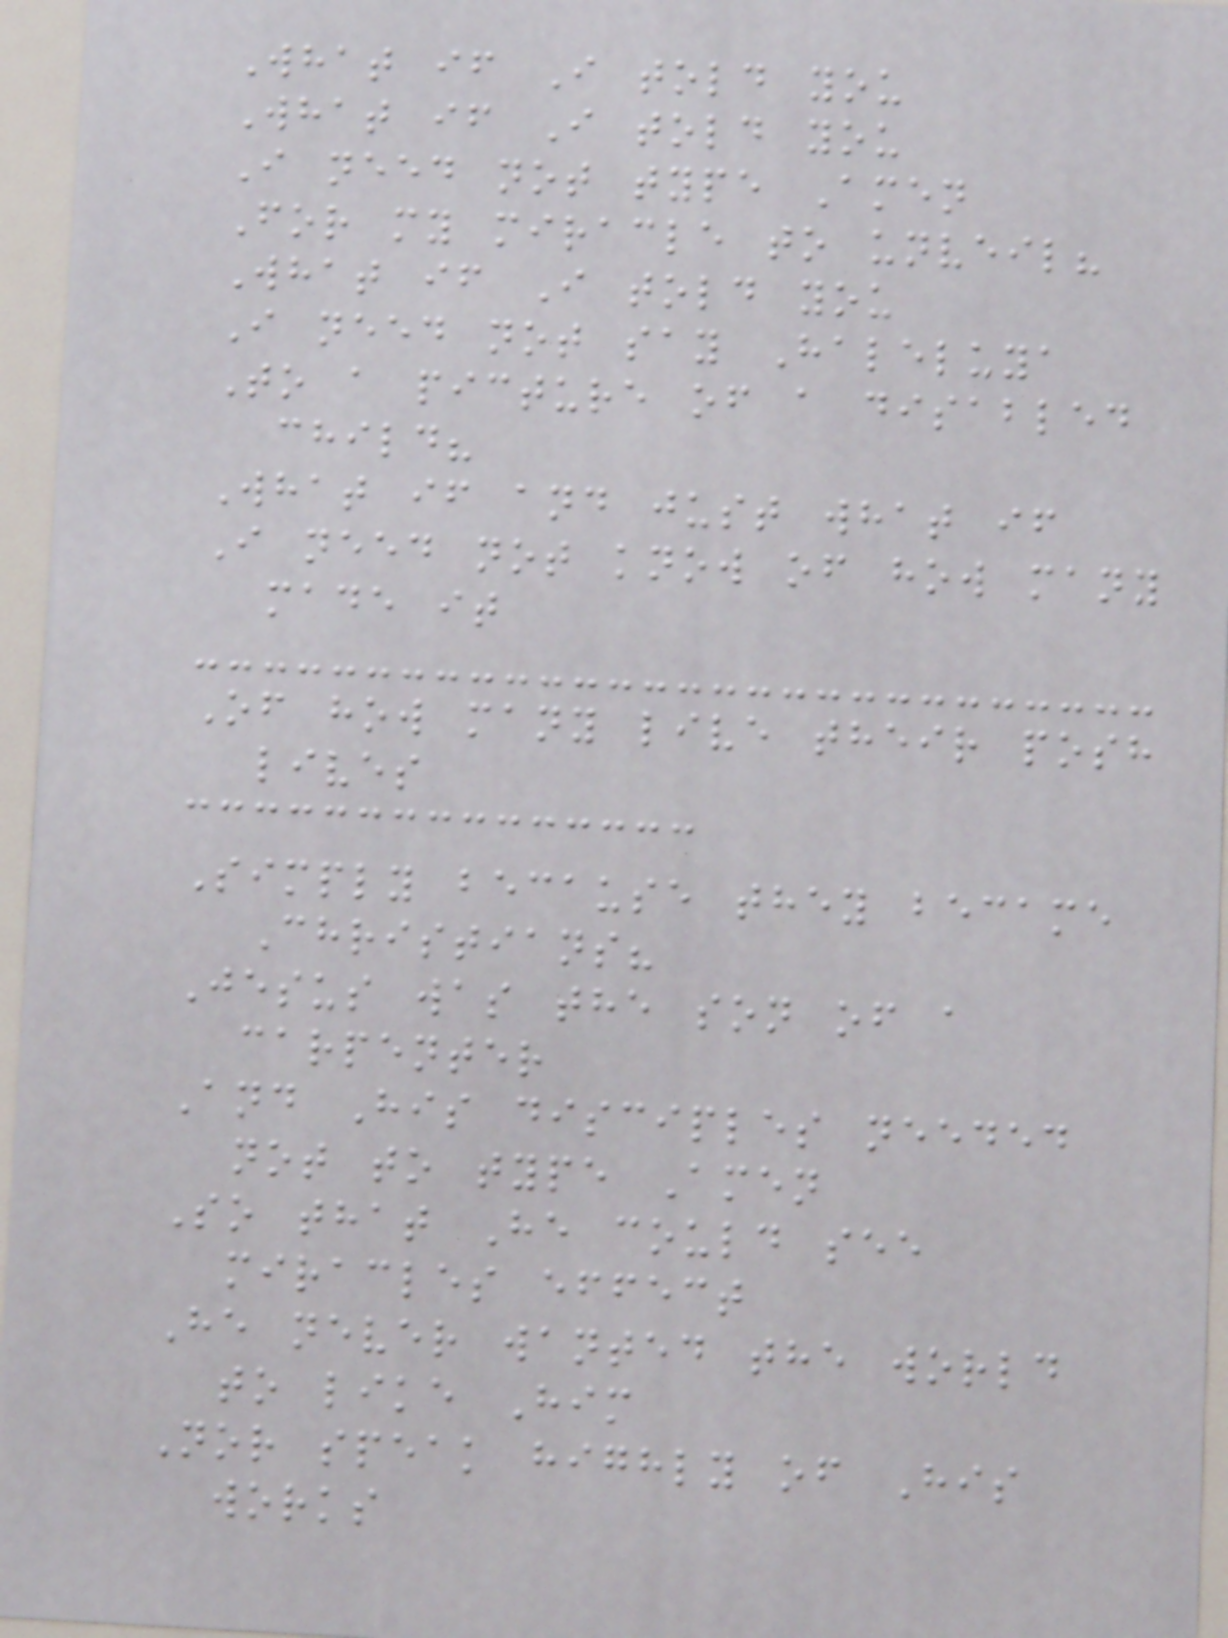What if I told you
What if I told you
I need not type Amen
For my miracle to unveil?
What if I told you
I need not say Haleluya
To a picture of a disabled
child?
What if and just what if
I need not know of how many
made it
Of how many live their posh
lives
Simply because they became
Christians?
Jesus was the son of a
carpenter
And His disciples needed
not to type Amen
So that He could see
miracles effect
He never wanted the world
to like Him
Nor speak highly of His
works
